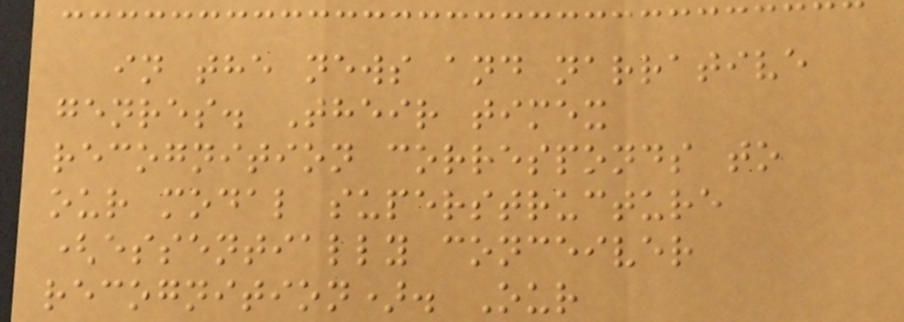in the news and narrative
genres. Their timex
recognition corresponds to
our modal superstructure
(essentially conceiver
recognition). Our
